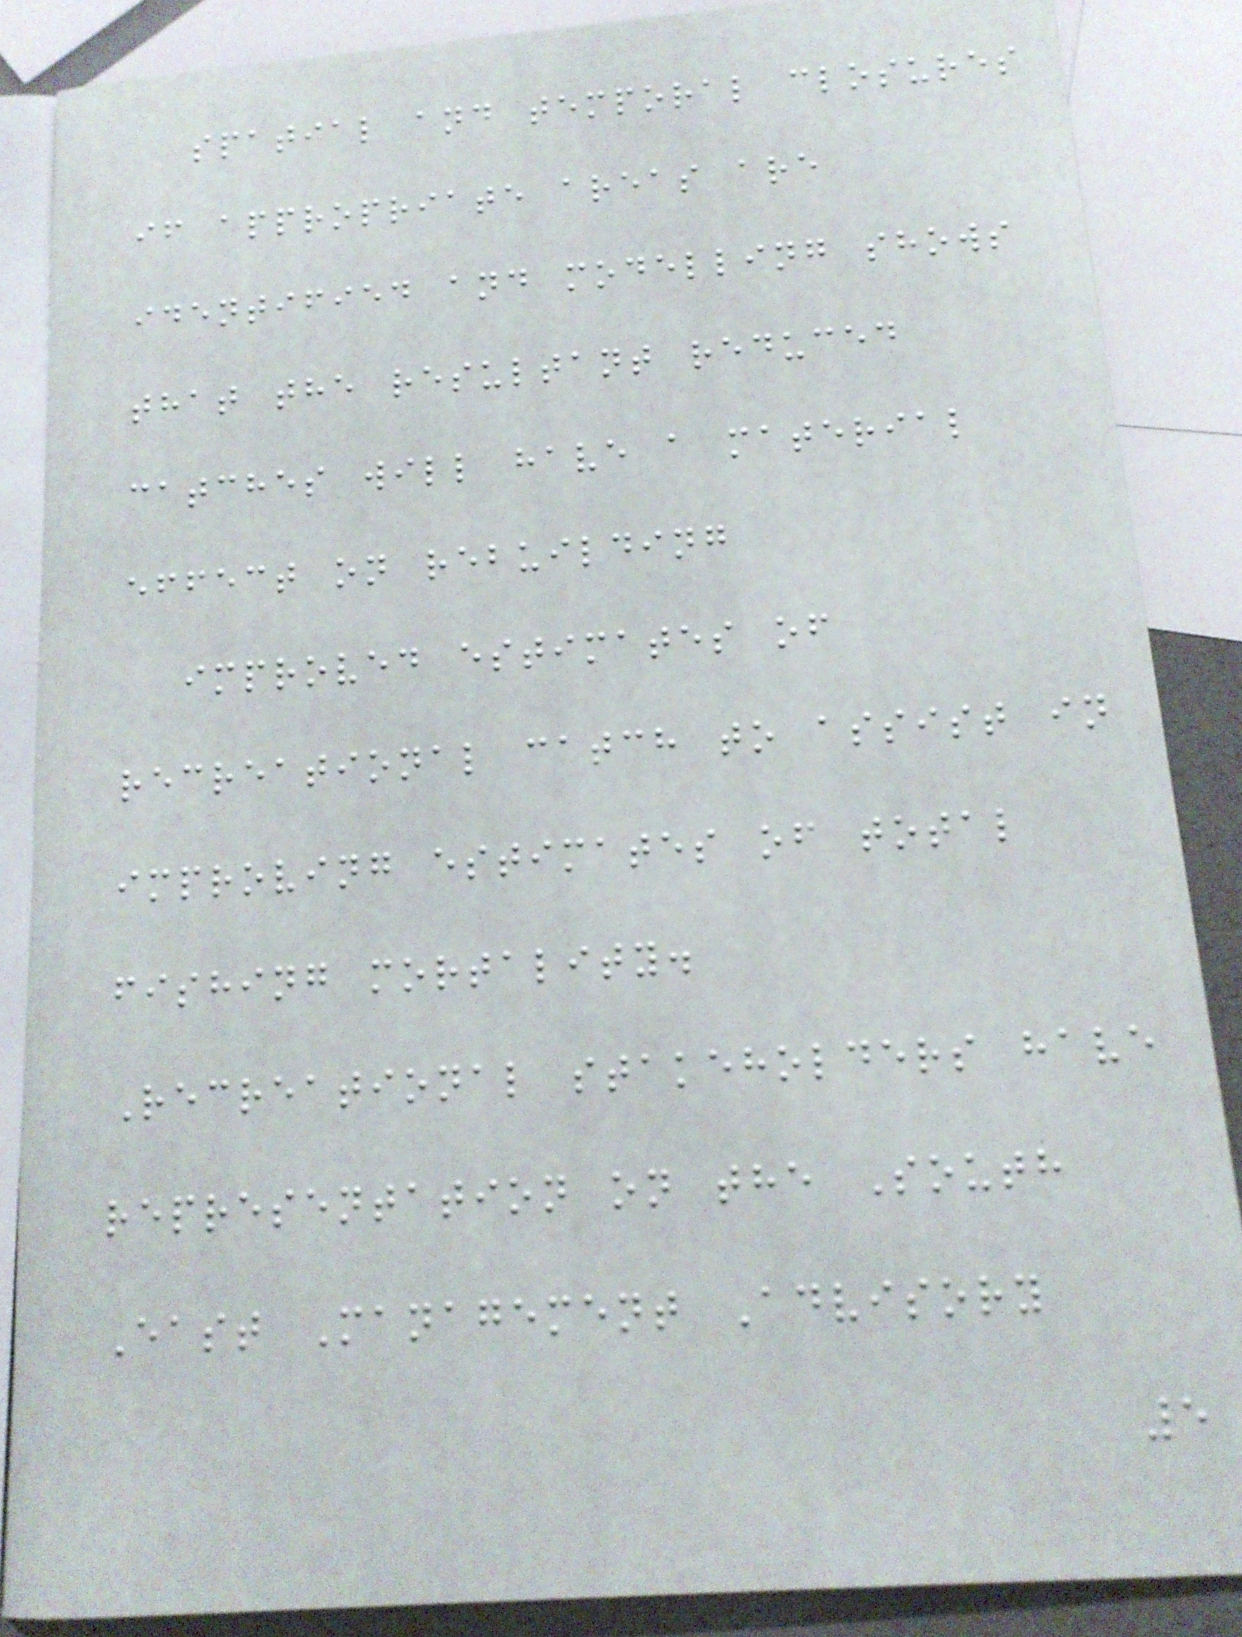spatial and temporal closures
if appropriate areas are
identified and modelling shows
that the resultant reduced
catches will have a material
effect on rebuilding
improved estimates of
recreational catch to assist in
improving estimates of total
fishing mortality.
Recreational stakeholders have
representation on the South
East Management Advisory
5
